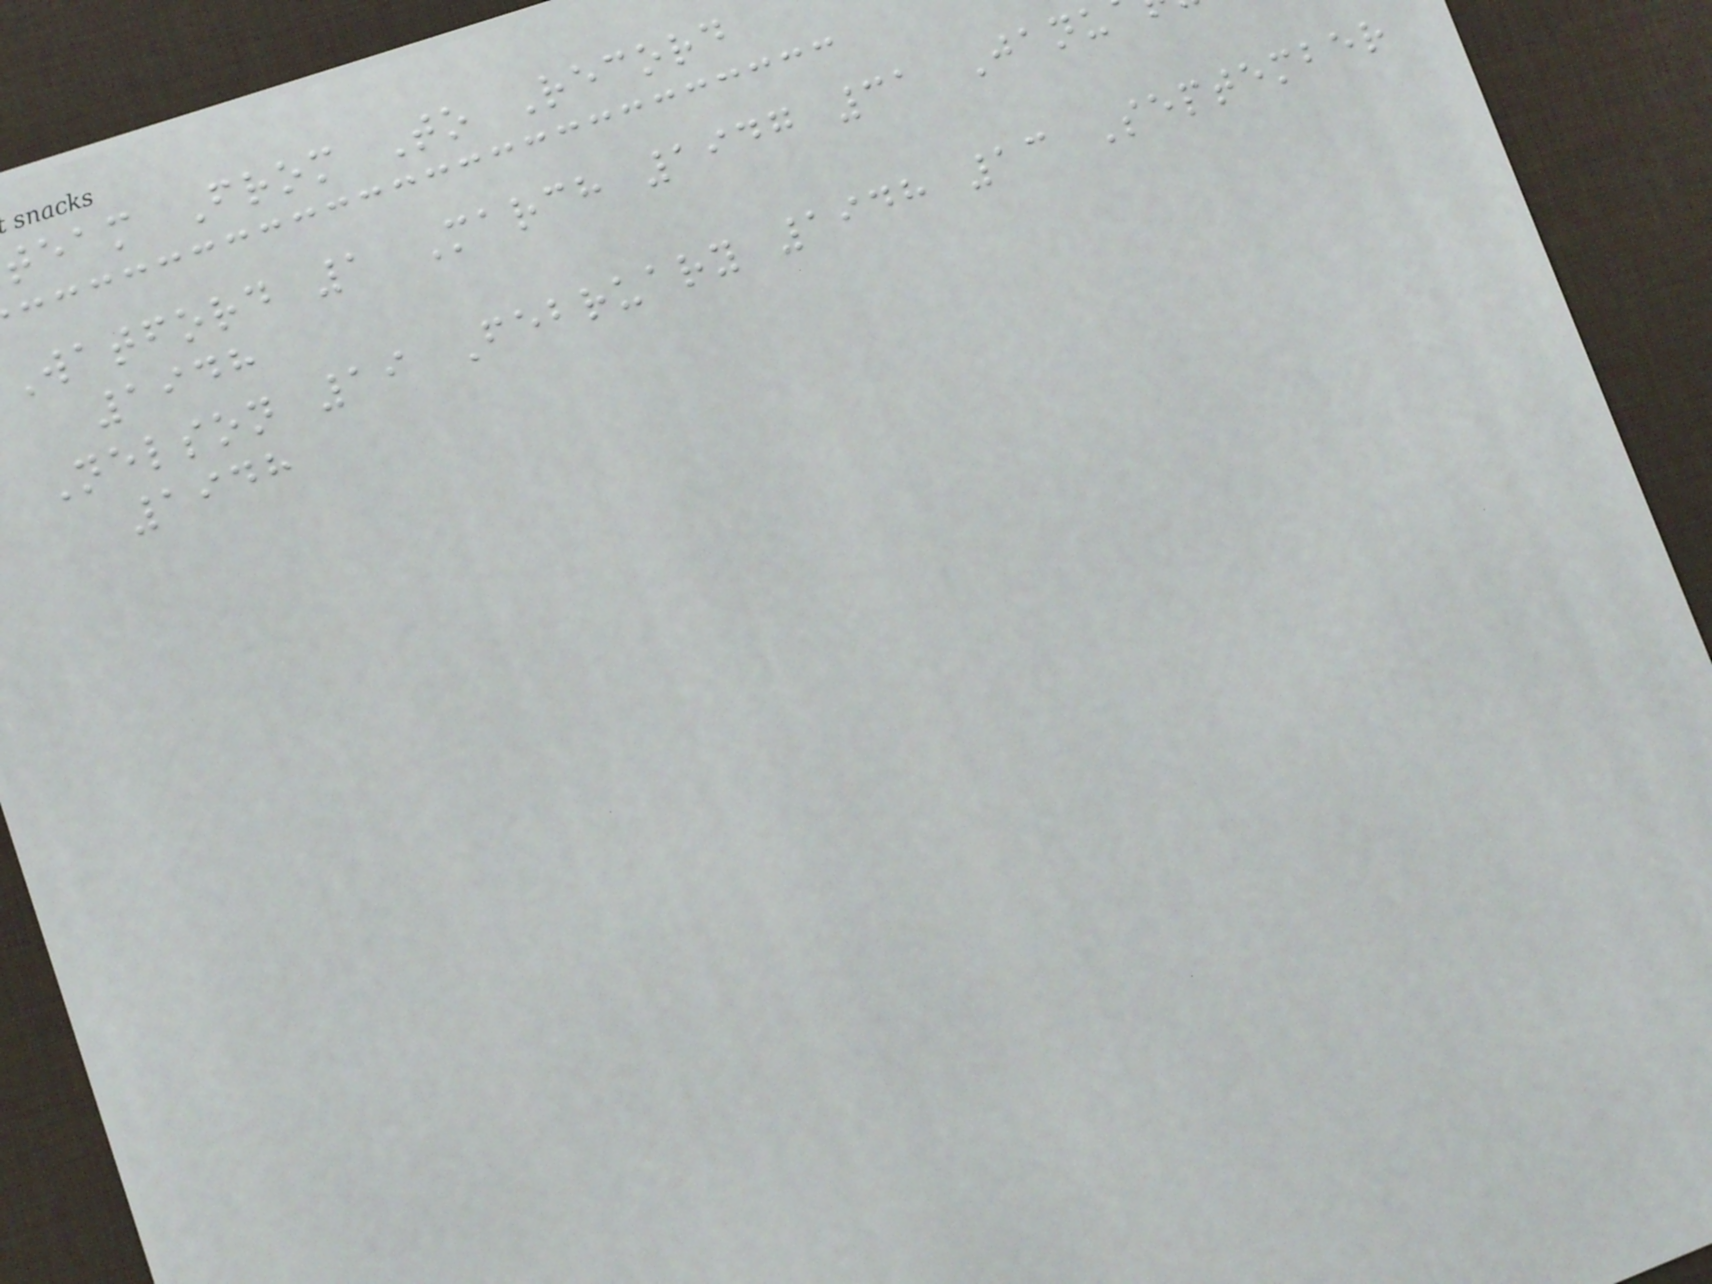team From To Record
Watford 1 March 1947 31 Janu
1948
Nelson 19 February 1948 13 September
1948
